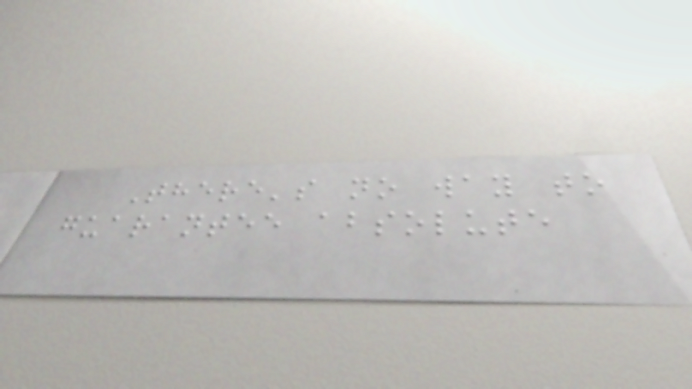There's no way to
guarantee absolute
